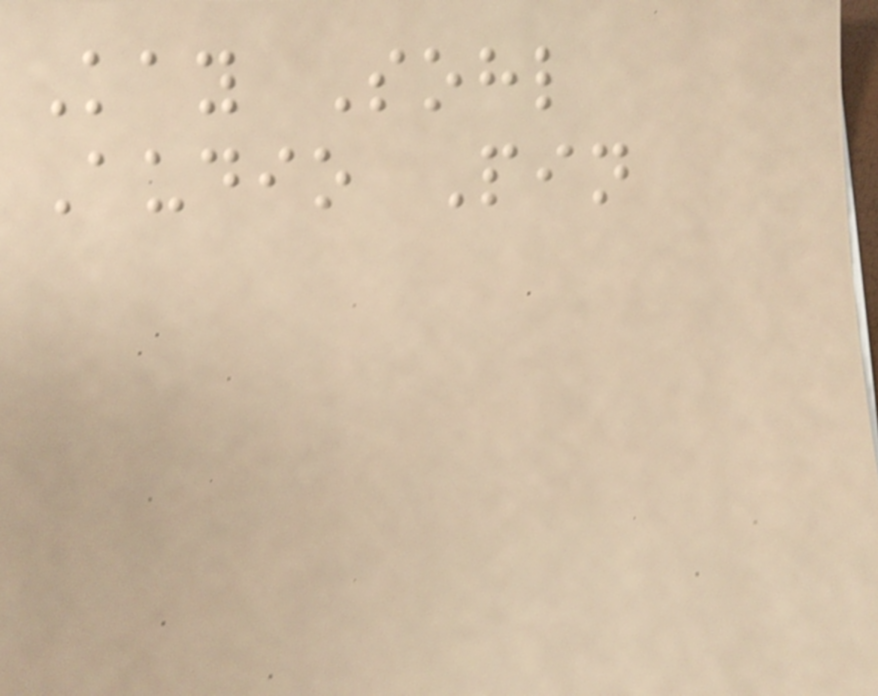Kay Sohl
Audio Pin
